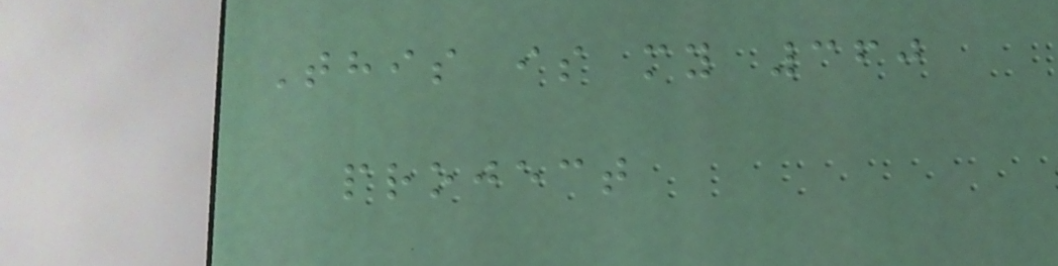This is my 360
project
